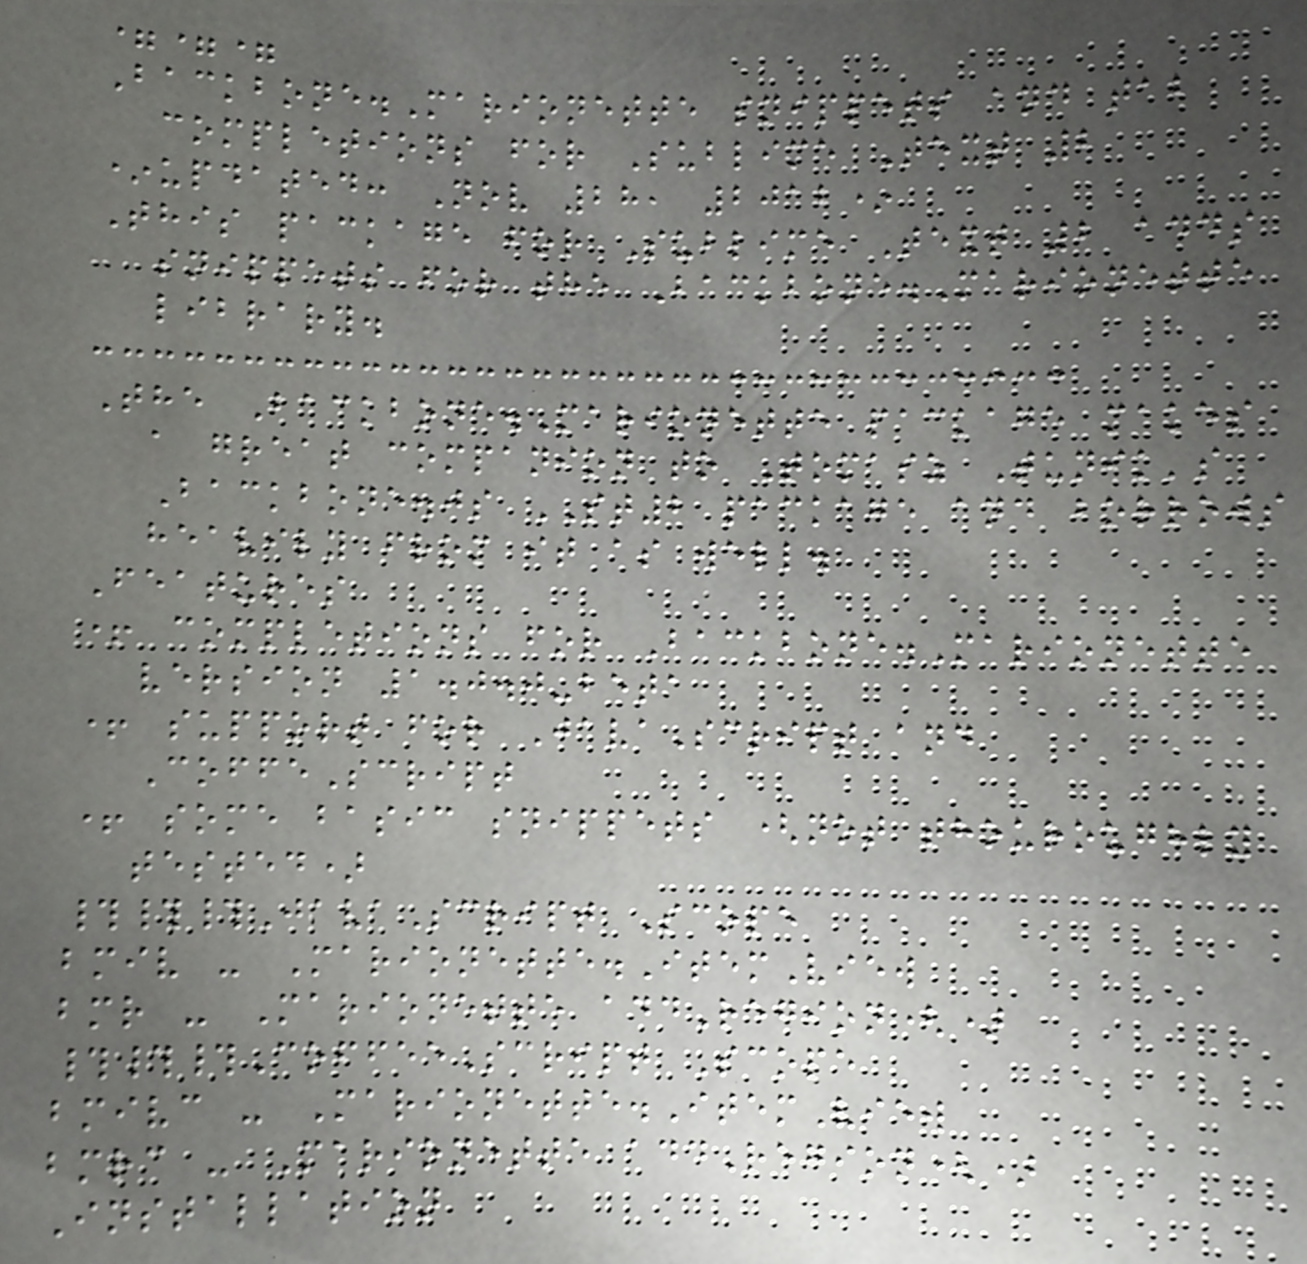===
Backbone.Marionette snippets and tab
completions for Sublime Text 2
*updated: Nov 28, 2012*
This package for Sublime Text 2 adds
snippets for the Backbone.Marionette
library.
The Backbone.Marionette package makes
a great companion to Tomasz Tunik's
Backbone.js ST2 package and borrows
heavily from it as well.
Features
+ completions for Backbone.Marionette
version 1.0.0-beta
+ support for JavaScript and
CoffeScript
+ some basic snippets (not thouroughly
tested)
###JavaScript Scope
bmiv - Marionette.ItemView
bmr - Marionette addRegion()
###CoffeeScript Scope
bmivc - Marionette.ItemView
bmrc - Marionette addRegion()
Installation
